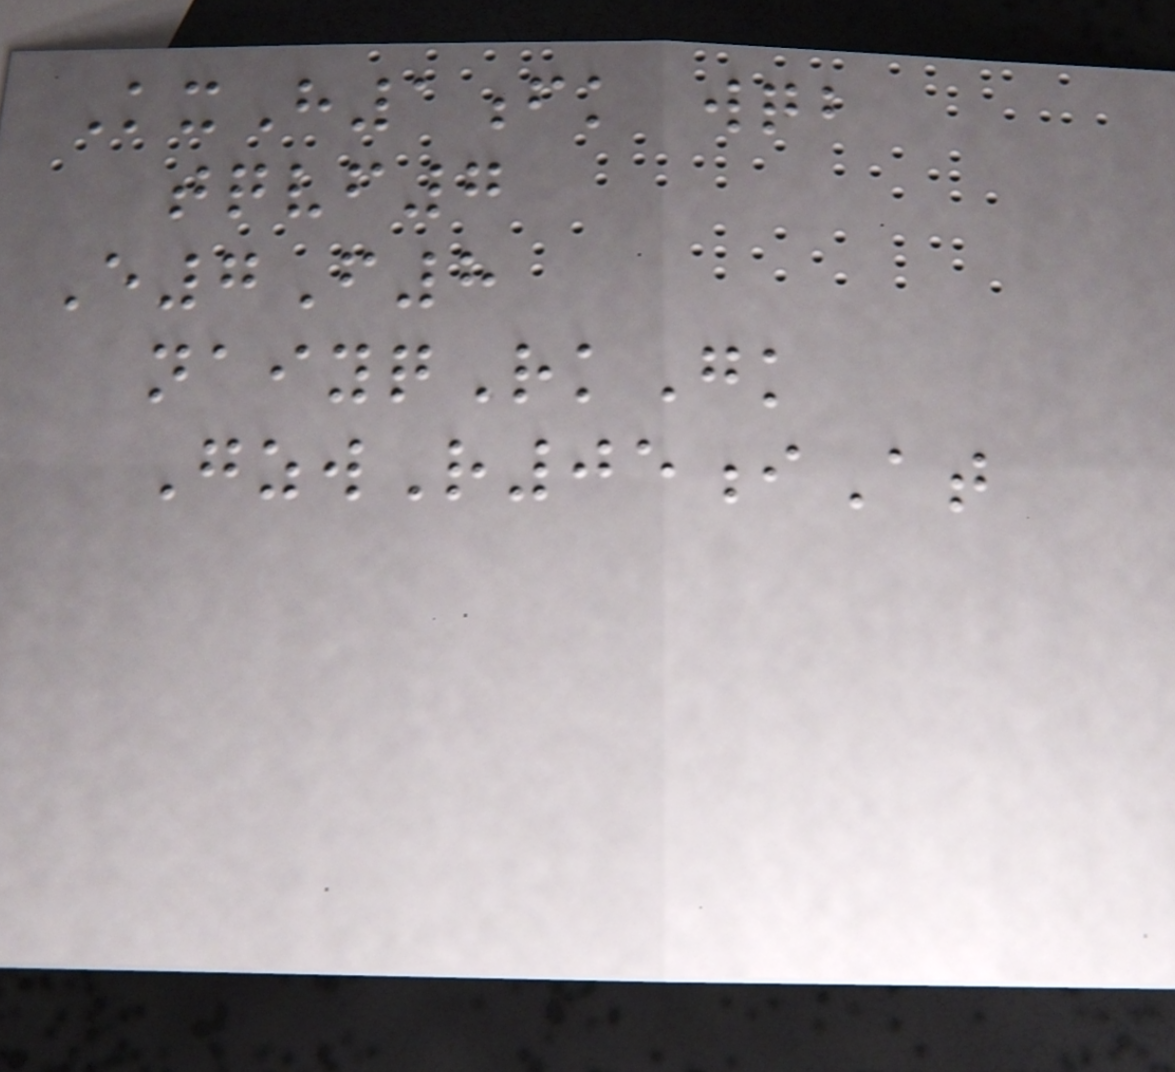KxH1fk wqb
tqvf7
E7F8
naiyqRkGk
GzwR05iAt
